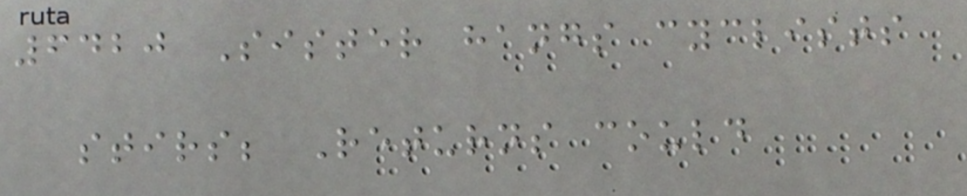6420 Sister hangs cyclists
stirs; Returns could
